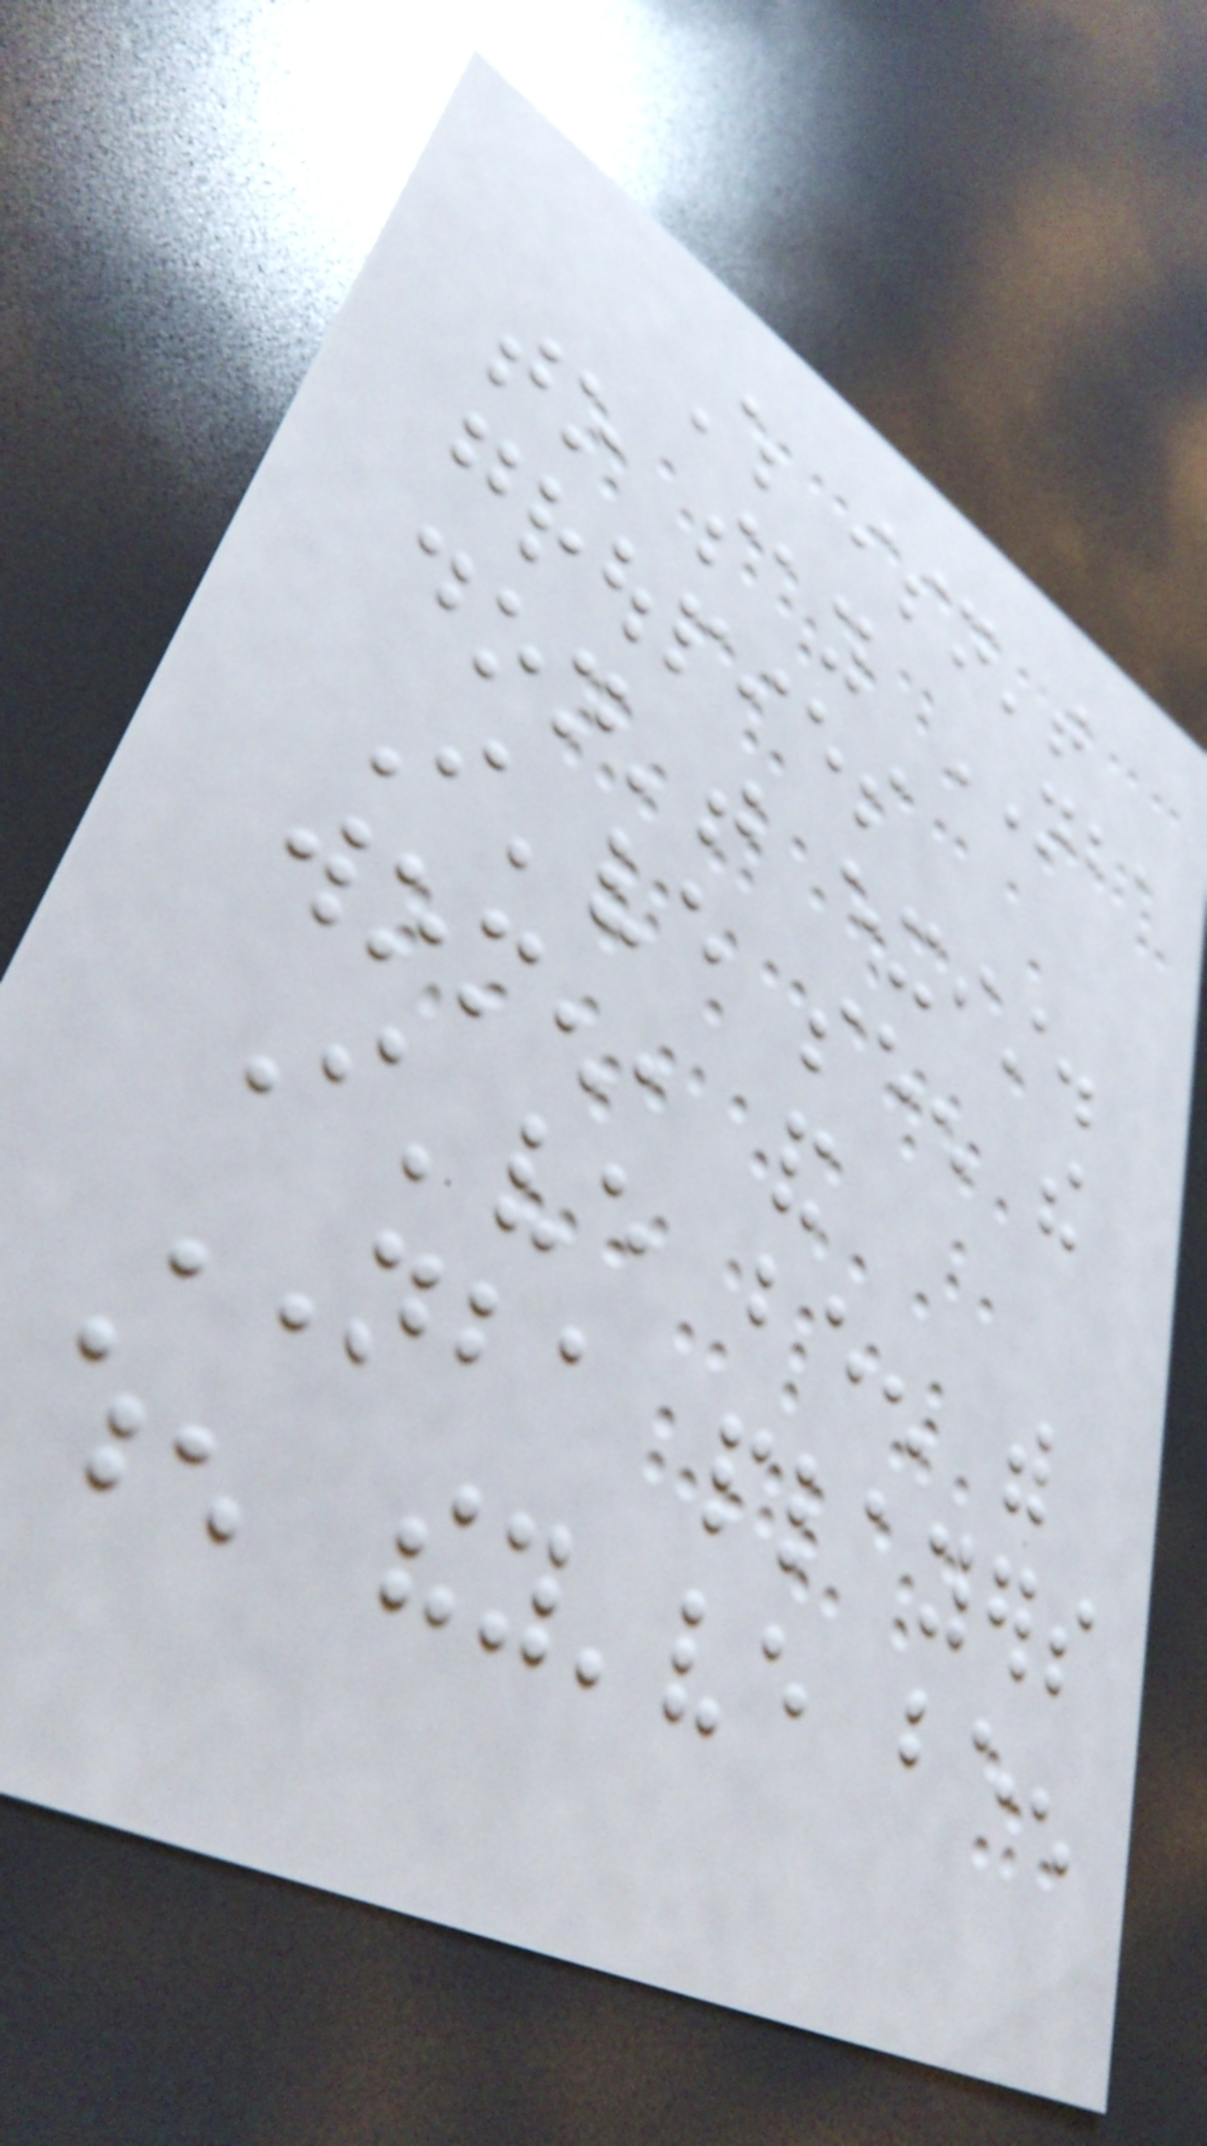Which isn't
to say NBA
groupies
don't exist.
I've seen the
women, and
I've been with
NBA players
when they've been
